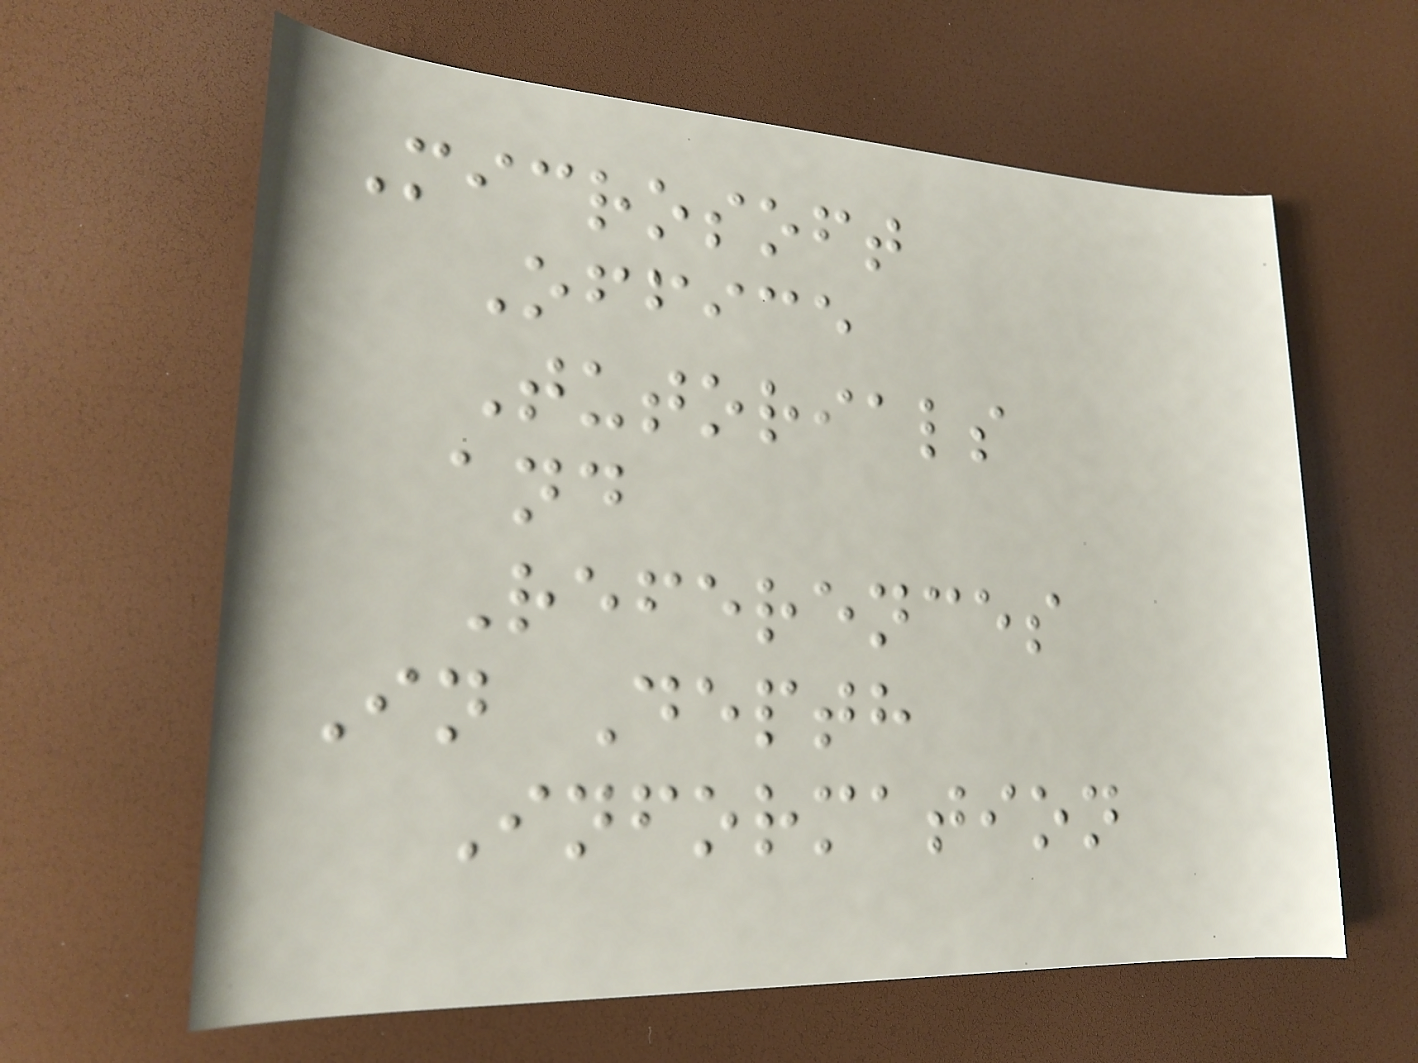Microsoft
Office
Tutorials
and
References
In Depth
Information
